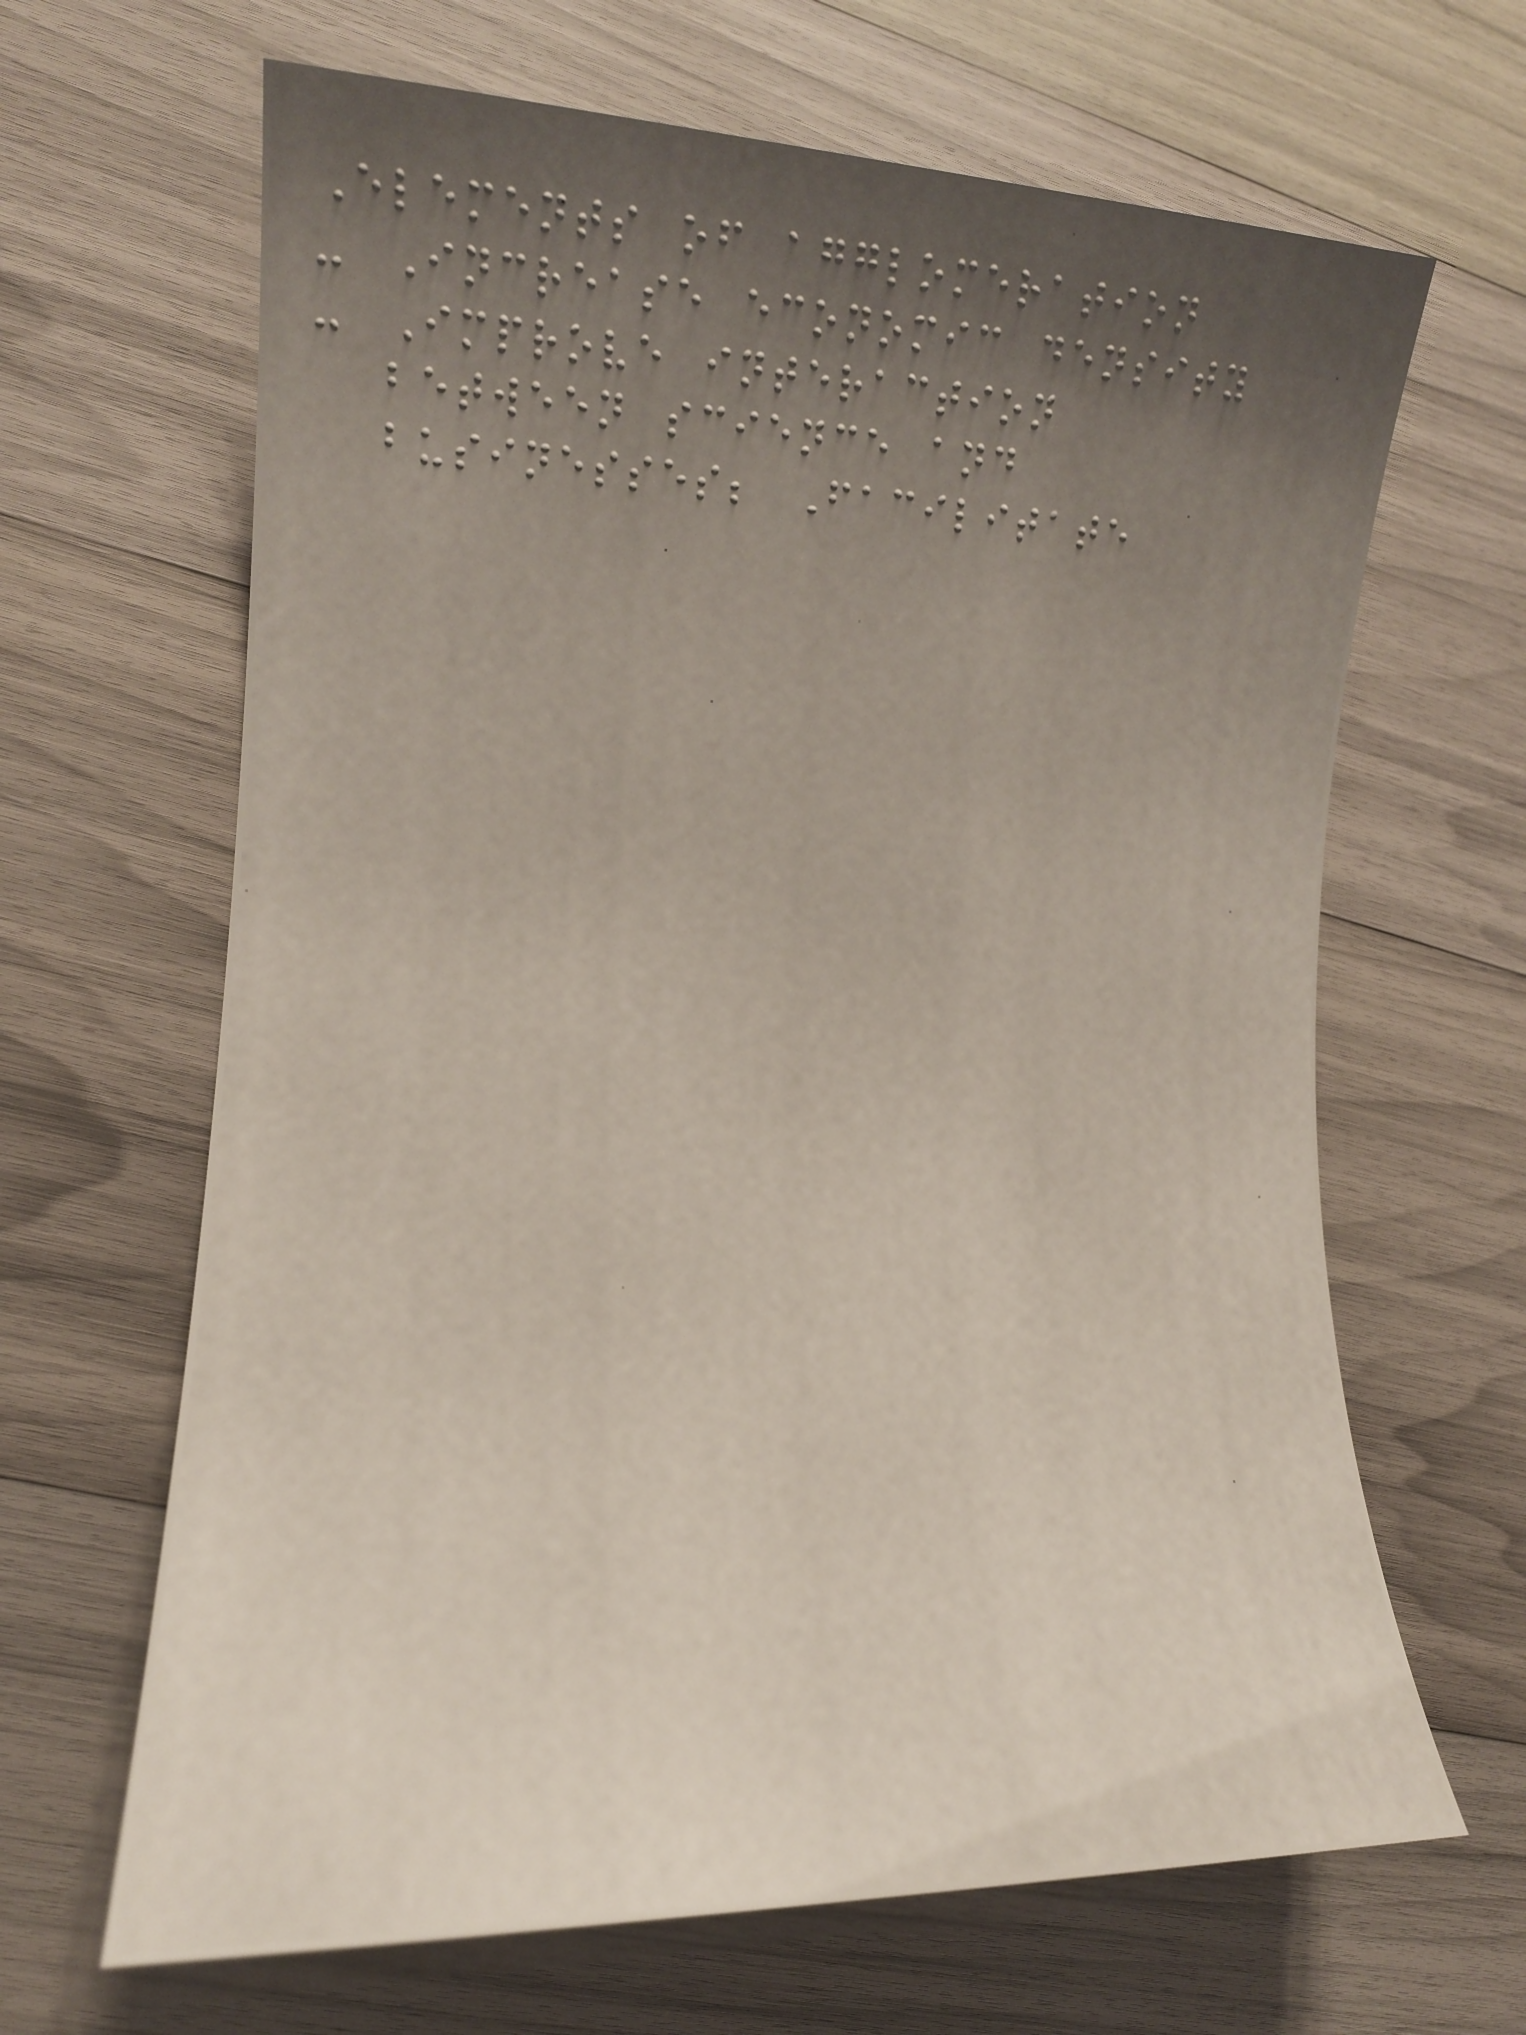Elements of agglomeration
- Increase economic density
- Improve interaction
between science and
businesses; Facilitate
